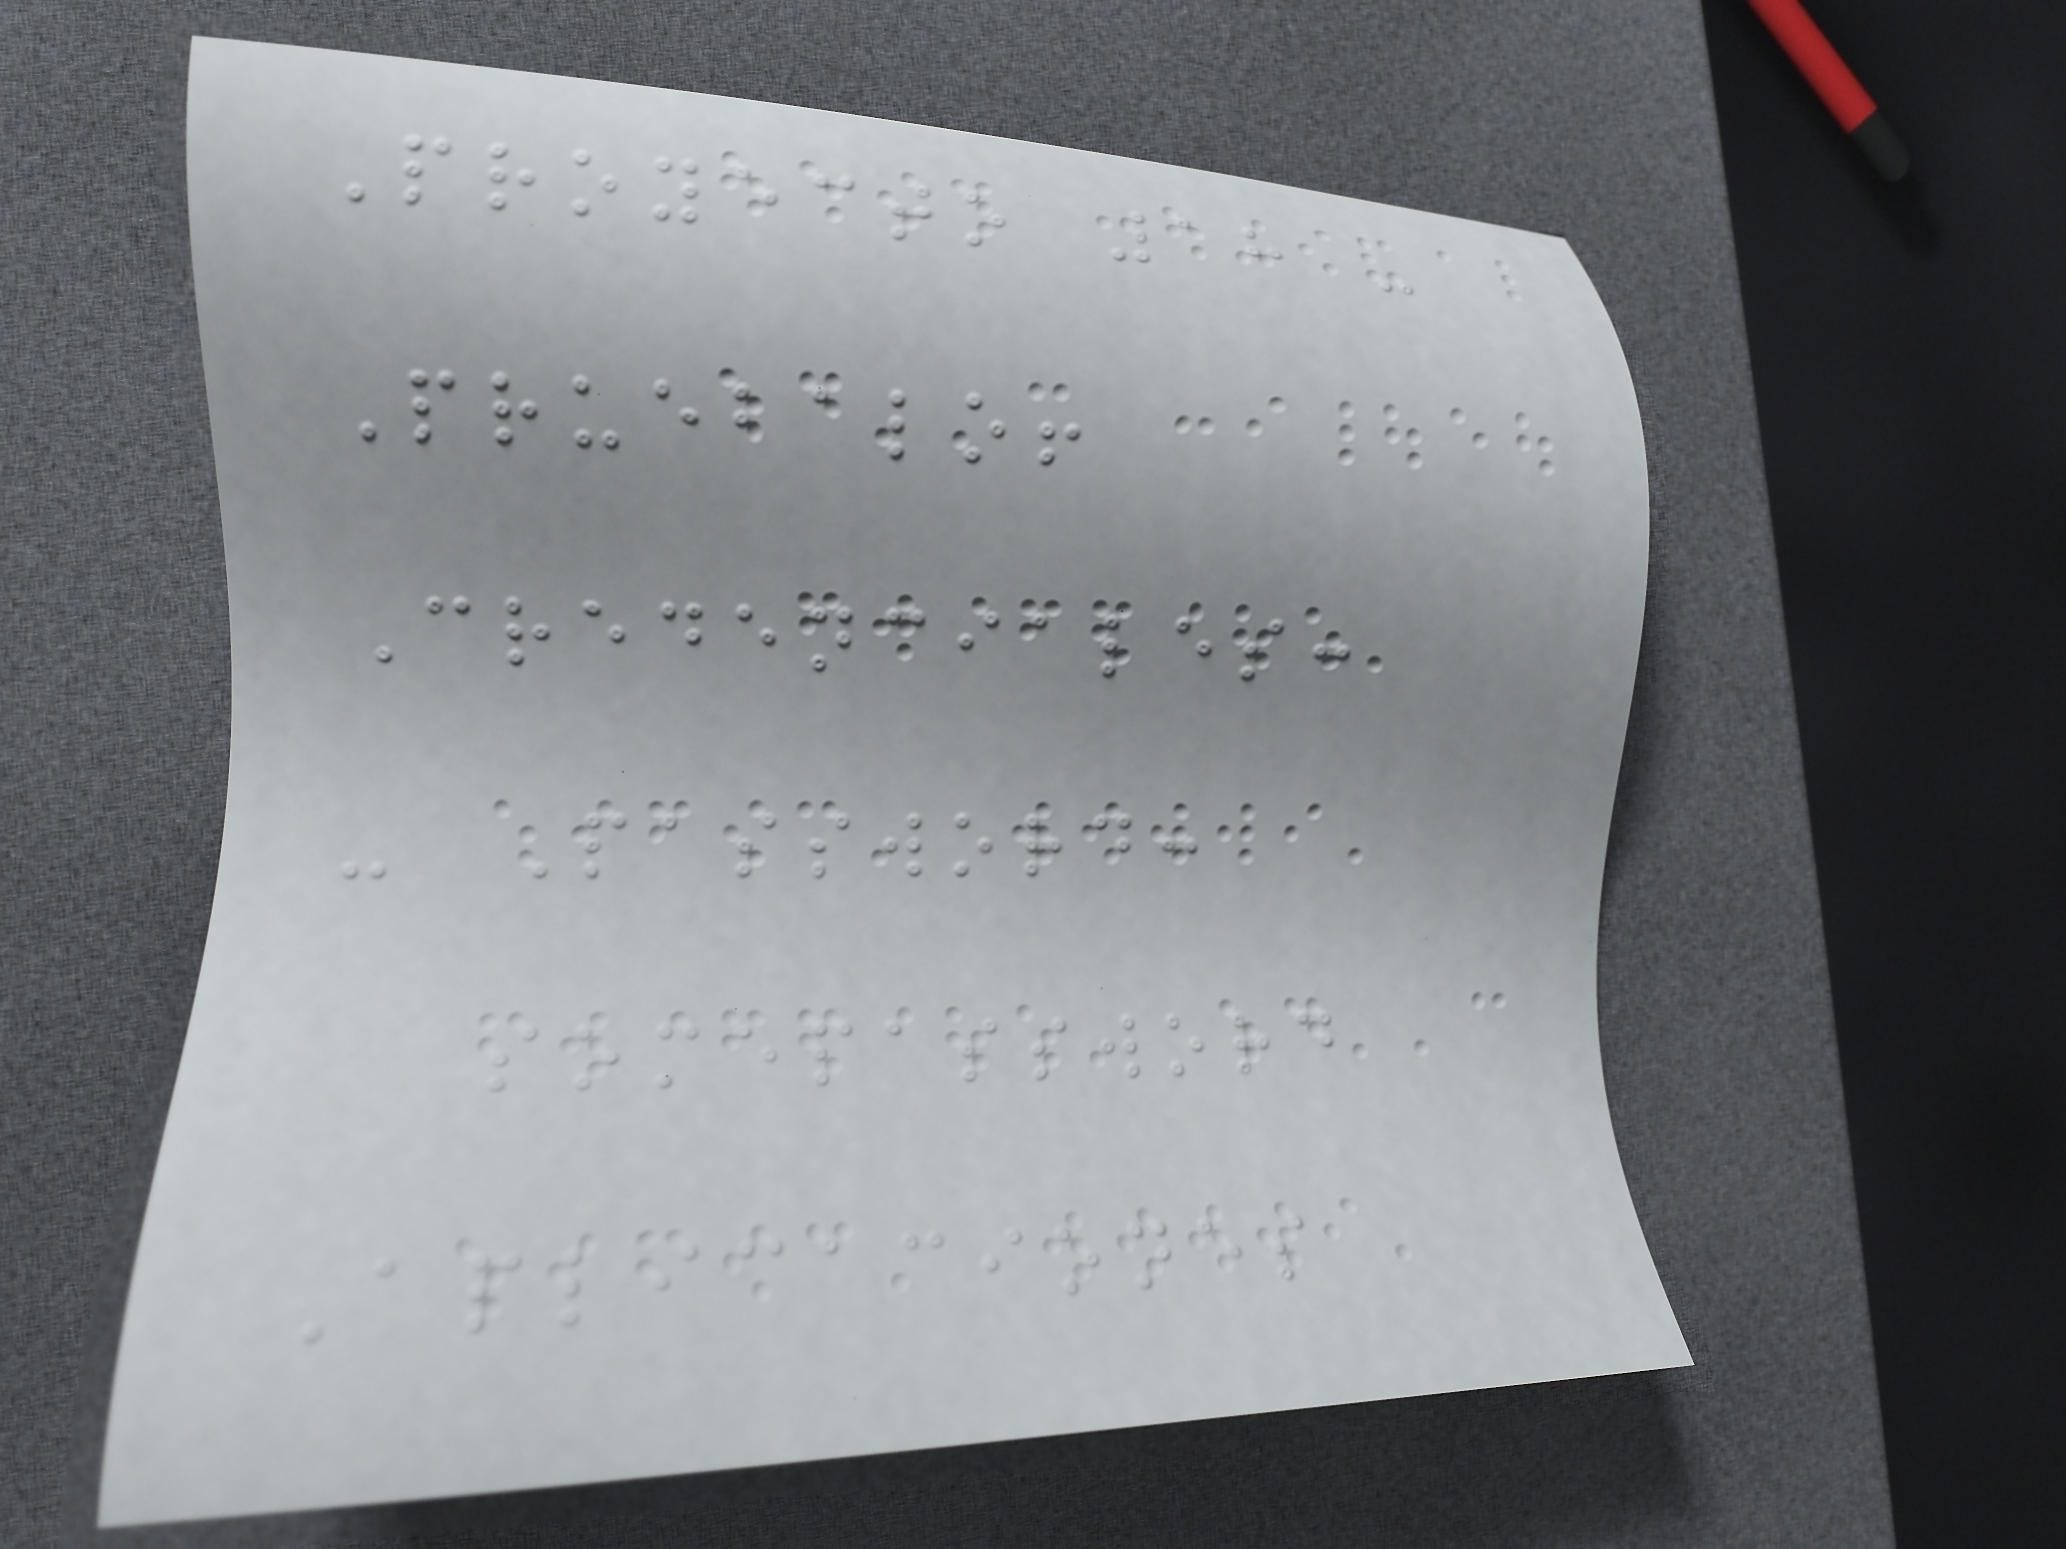Proyecto 18 -
Pruebalo!
Credenciales:
- Password:
somepassword
Aplicaciones
